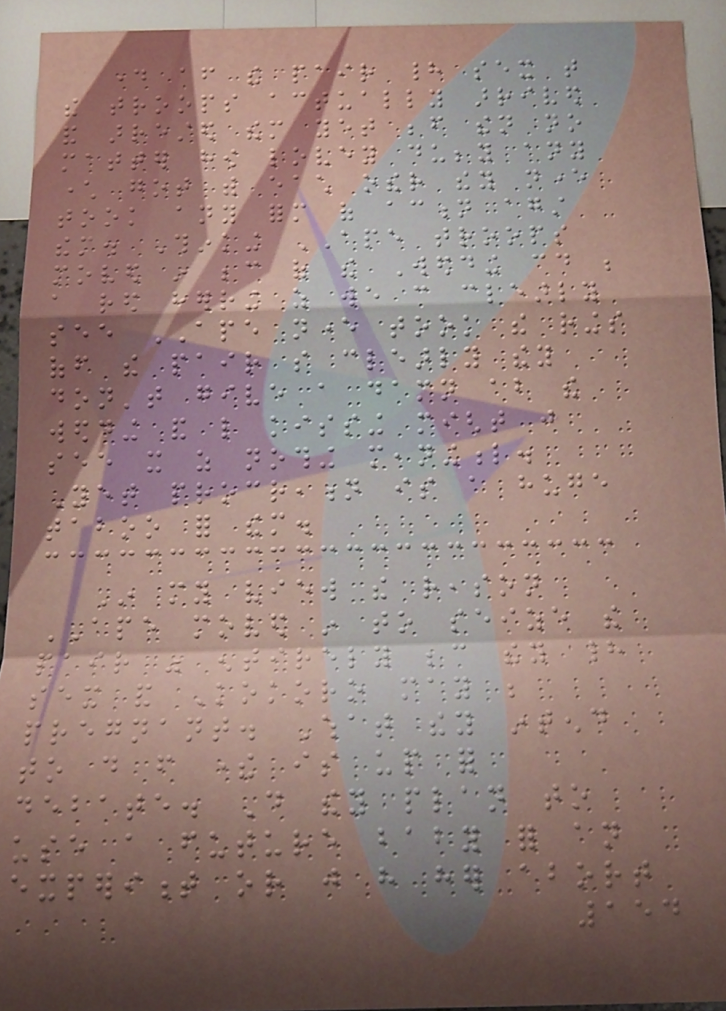day after the pair had sex that
the troops actually arrived
and arrested them yet before then no
matter how lovey dubby any
character got with each other they never
took any form of action against
them. Thinking APE troops
moved in because of the Wedding could be
a red herring as we can clearly
see APE never took the rings
off the pair so clearly they
don't give a damn about the
wedding and like kissing might just
see it as nothing meaningful.
Yet procreation is a huge
taboo for them.
In my view the reason
APE moved in to seize the
pair was entirely because they had
sex and Kokoro may be
pregnant. What they intend
to do from there is up for
debate. Do they plan to
use a future baby for an
experiment or just have her abort
154
